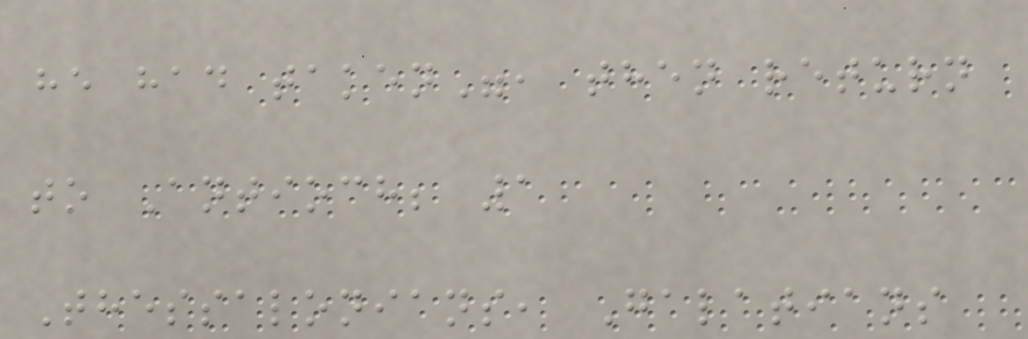he had taken", then return
to Antioch; 1
Thessalonians, Galatians
